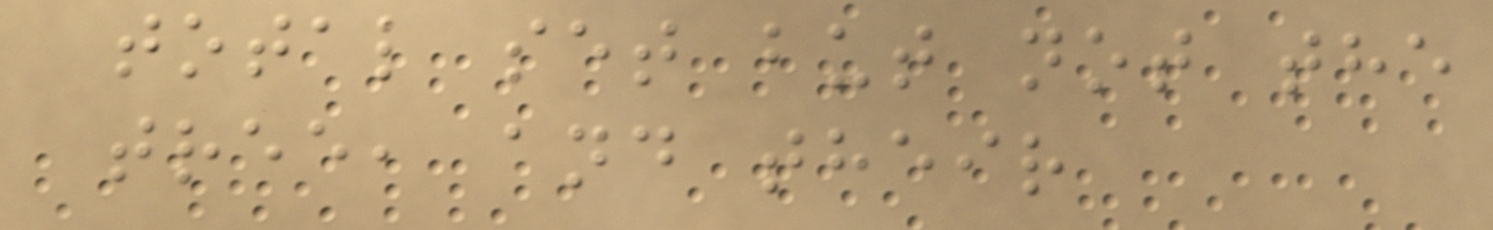total set but not the
tree, and their
